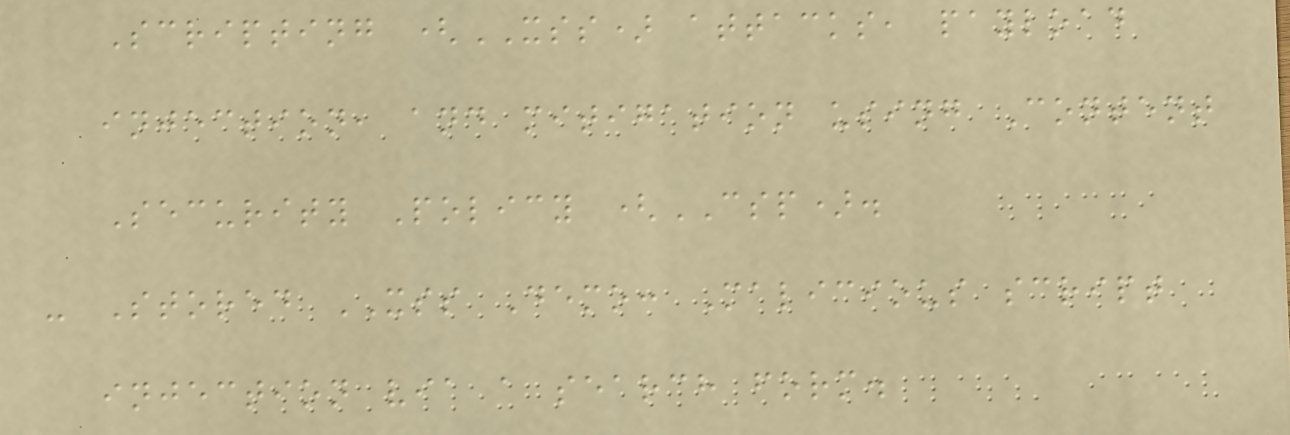Scripting (XSS) attacks, payload
injection, and mitigation using Content
Security Policy (CSP).
- Stored XSS Demo: Malicious script
injection via a search form.
